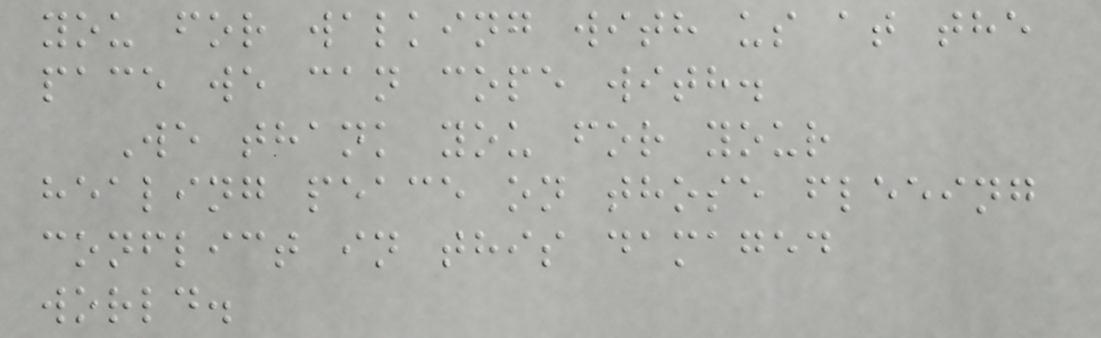you for walking with us at the
pace we can cope with.
We thank you for your
healing peace on those fleeing
conflict in this damaged
world.
